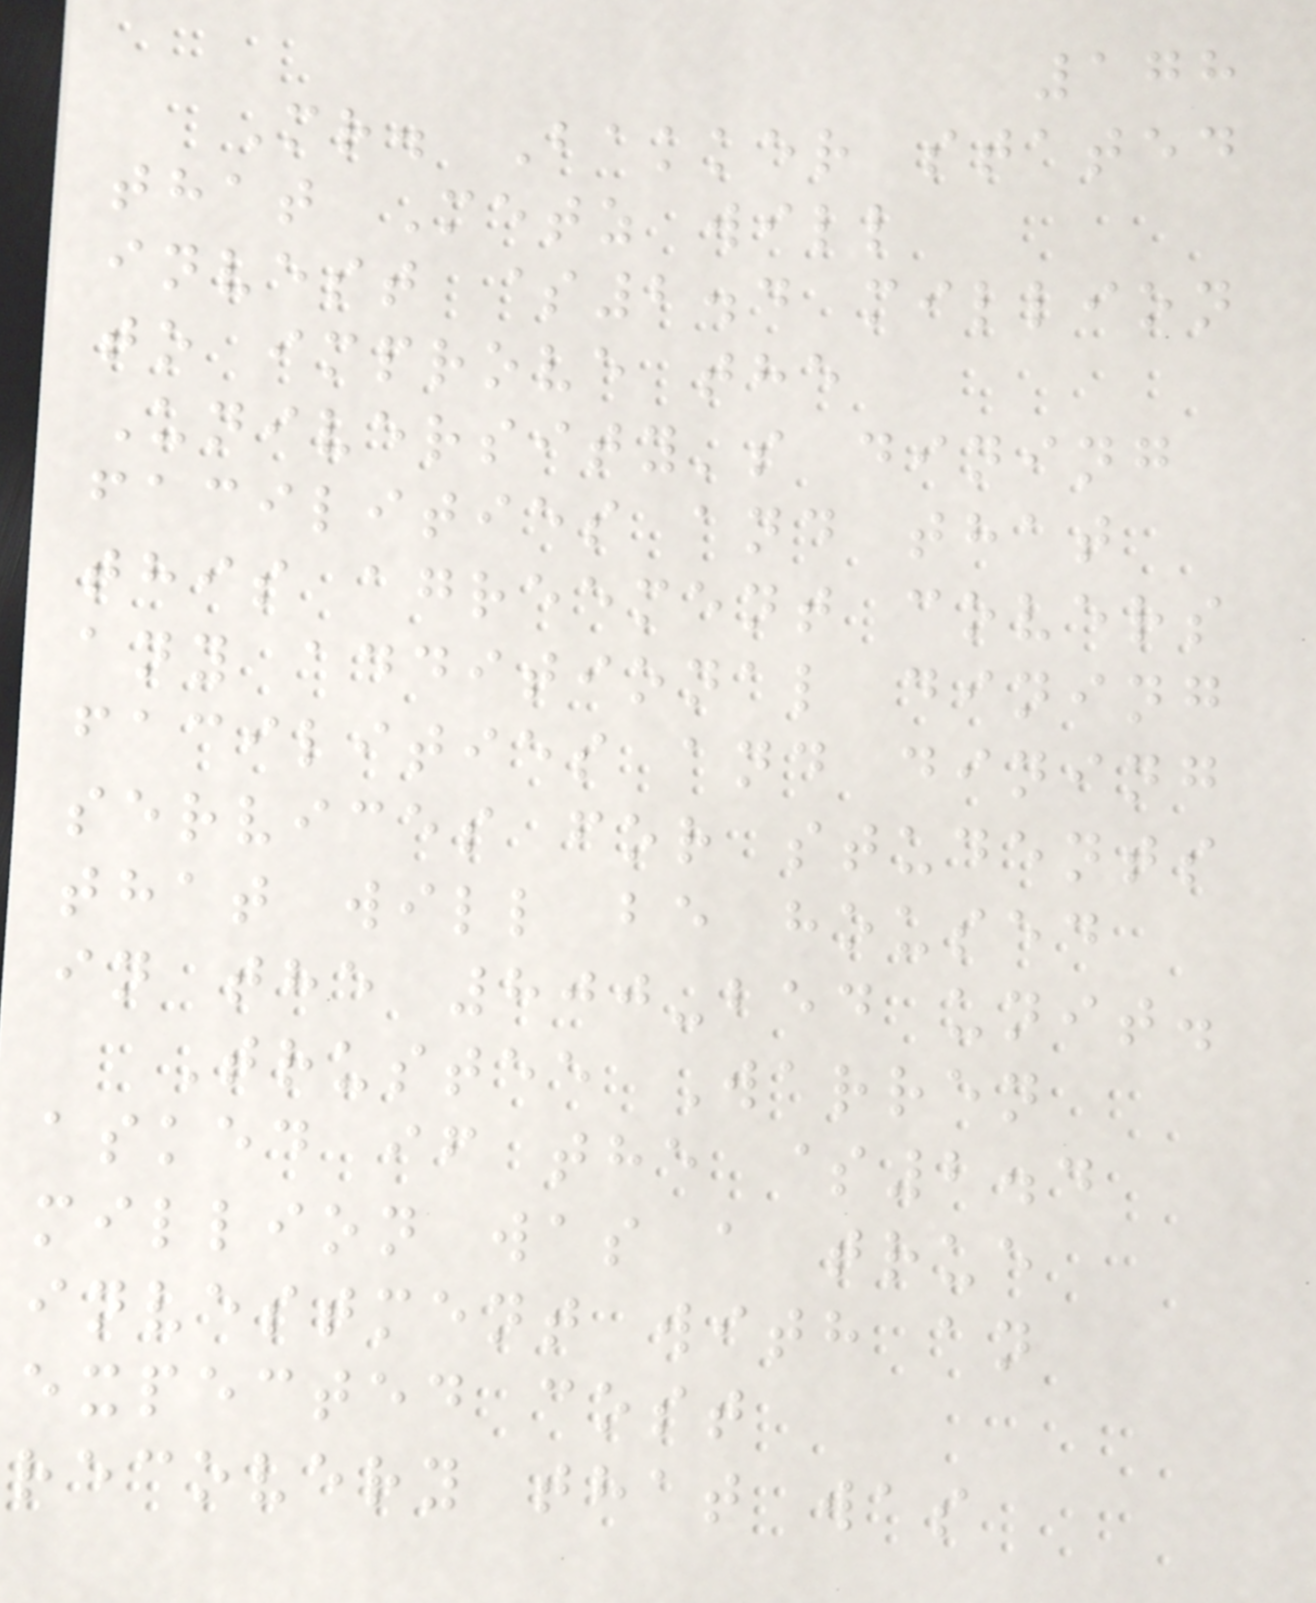178
Mr. Bakker stated
that Metz will
invest $2.4 million
to improve the
University's dining
facilities and that
this agreement covers
any additional dining
facilities and dining
services for students
that will be housed
in the 800-bed unit.
Trustee Warren
asked if the $2.4
million was a true
investment with an
expected cost
recovery that was
